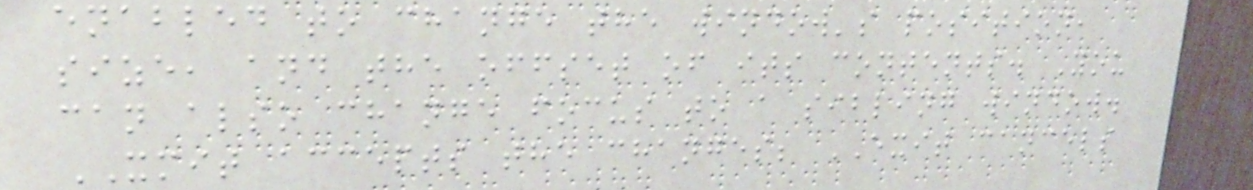enabled to change the window's position,
size, and the offset of its contents. You
can also change focus to a sibling window.
XMIT accepts the changes; EXIT cancels
